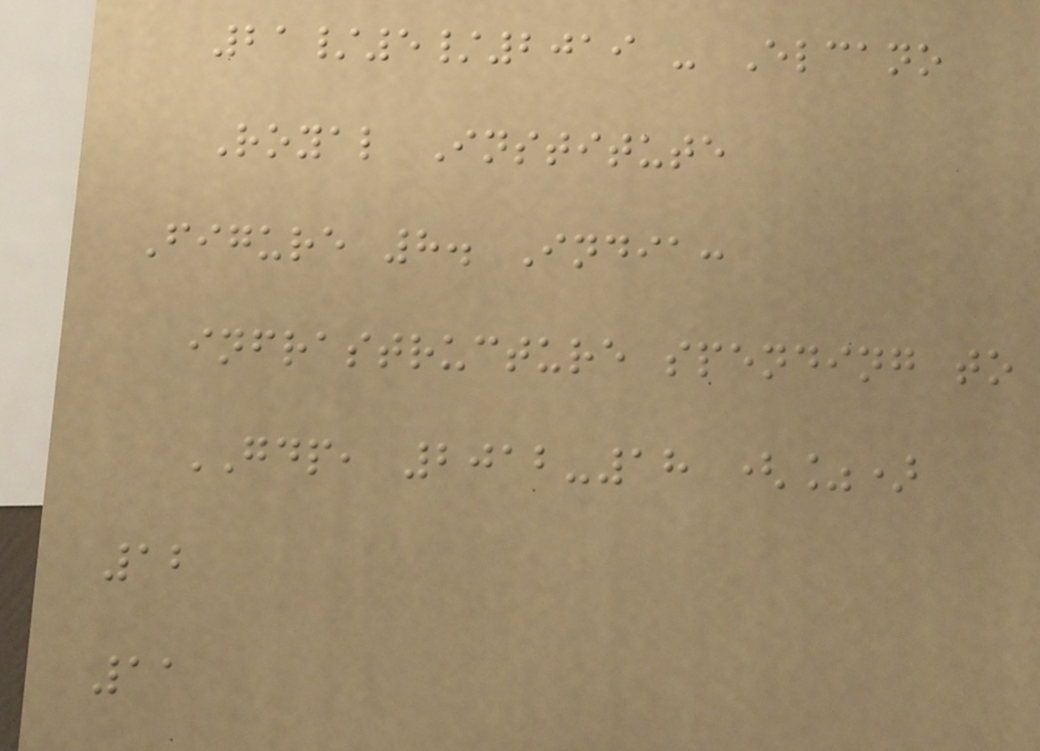21/5/2019 - Elcano
Royal Institute
Figure 8. India:
infrastructure spending to
GDP, 2012-18 (%)
12
11
